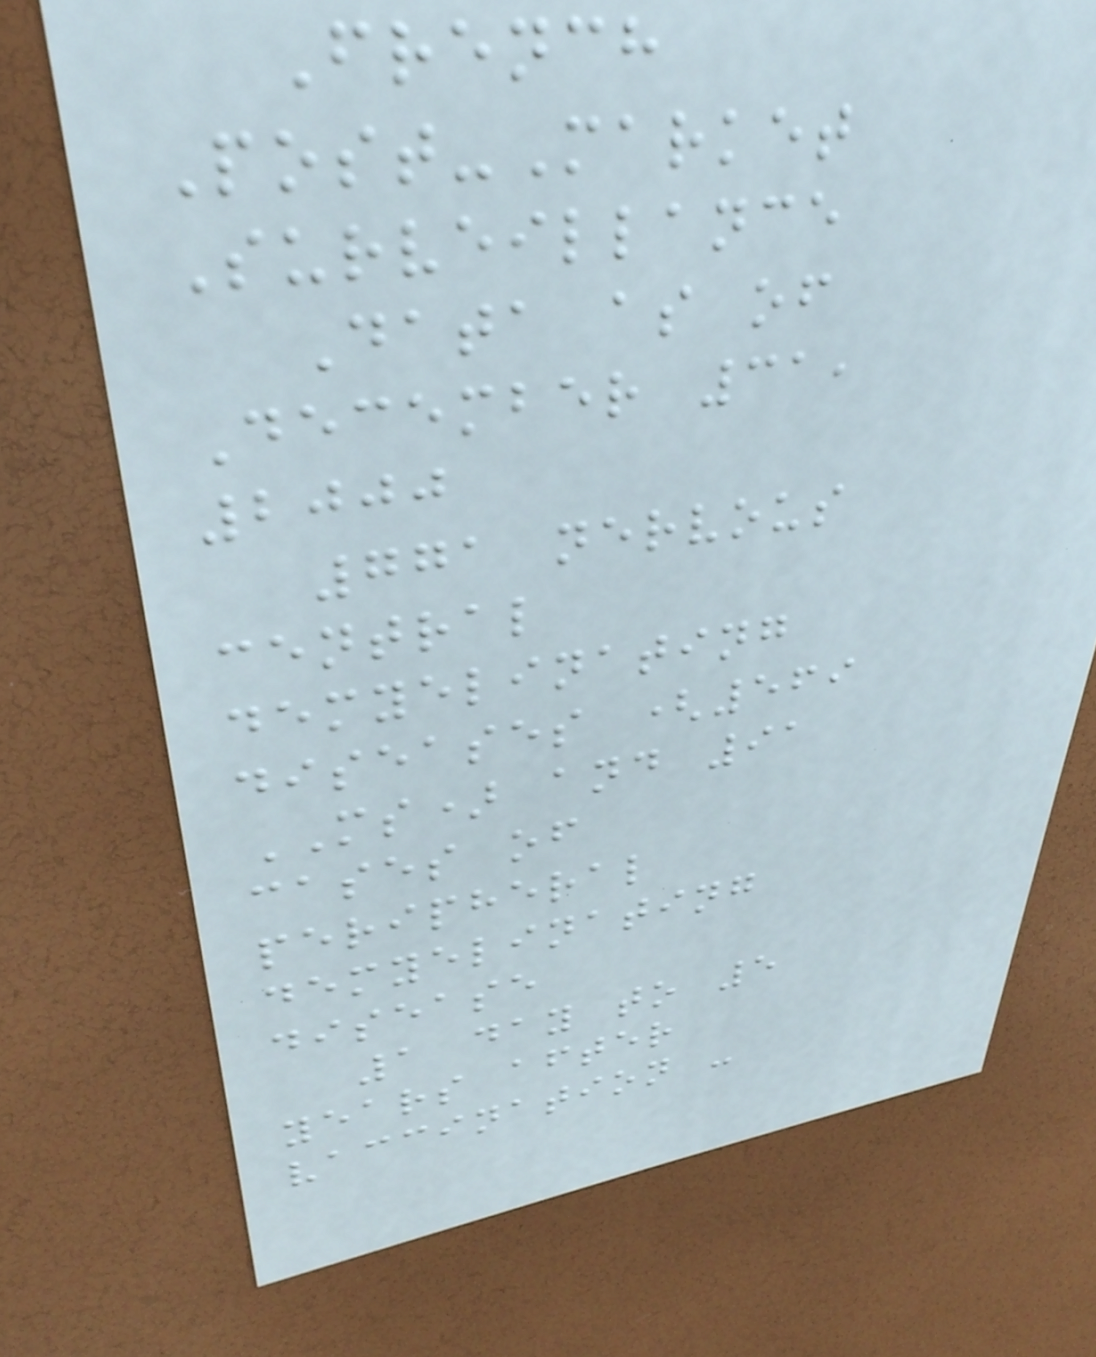French
Post-Market
Surveillance
Data as of
December 31,
2000
771 nervous
central
demyelinating
diseases (569
MS) and 91
cases of
peripheral
demyelinating
disease
1 day to 5
years after
vaccination -
